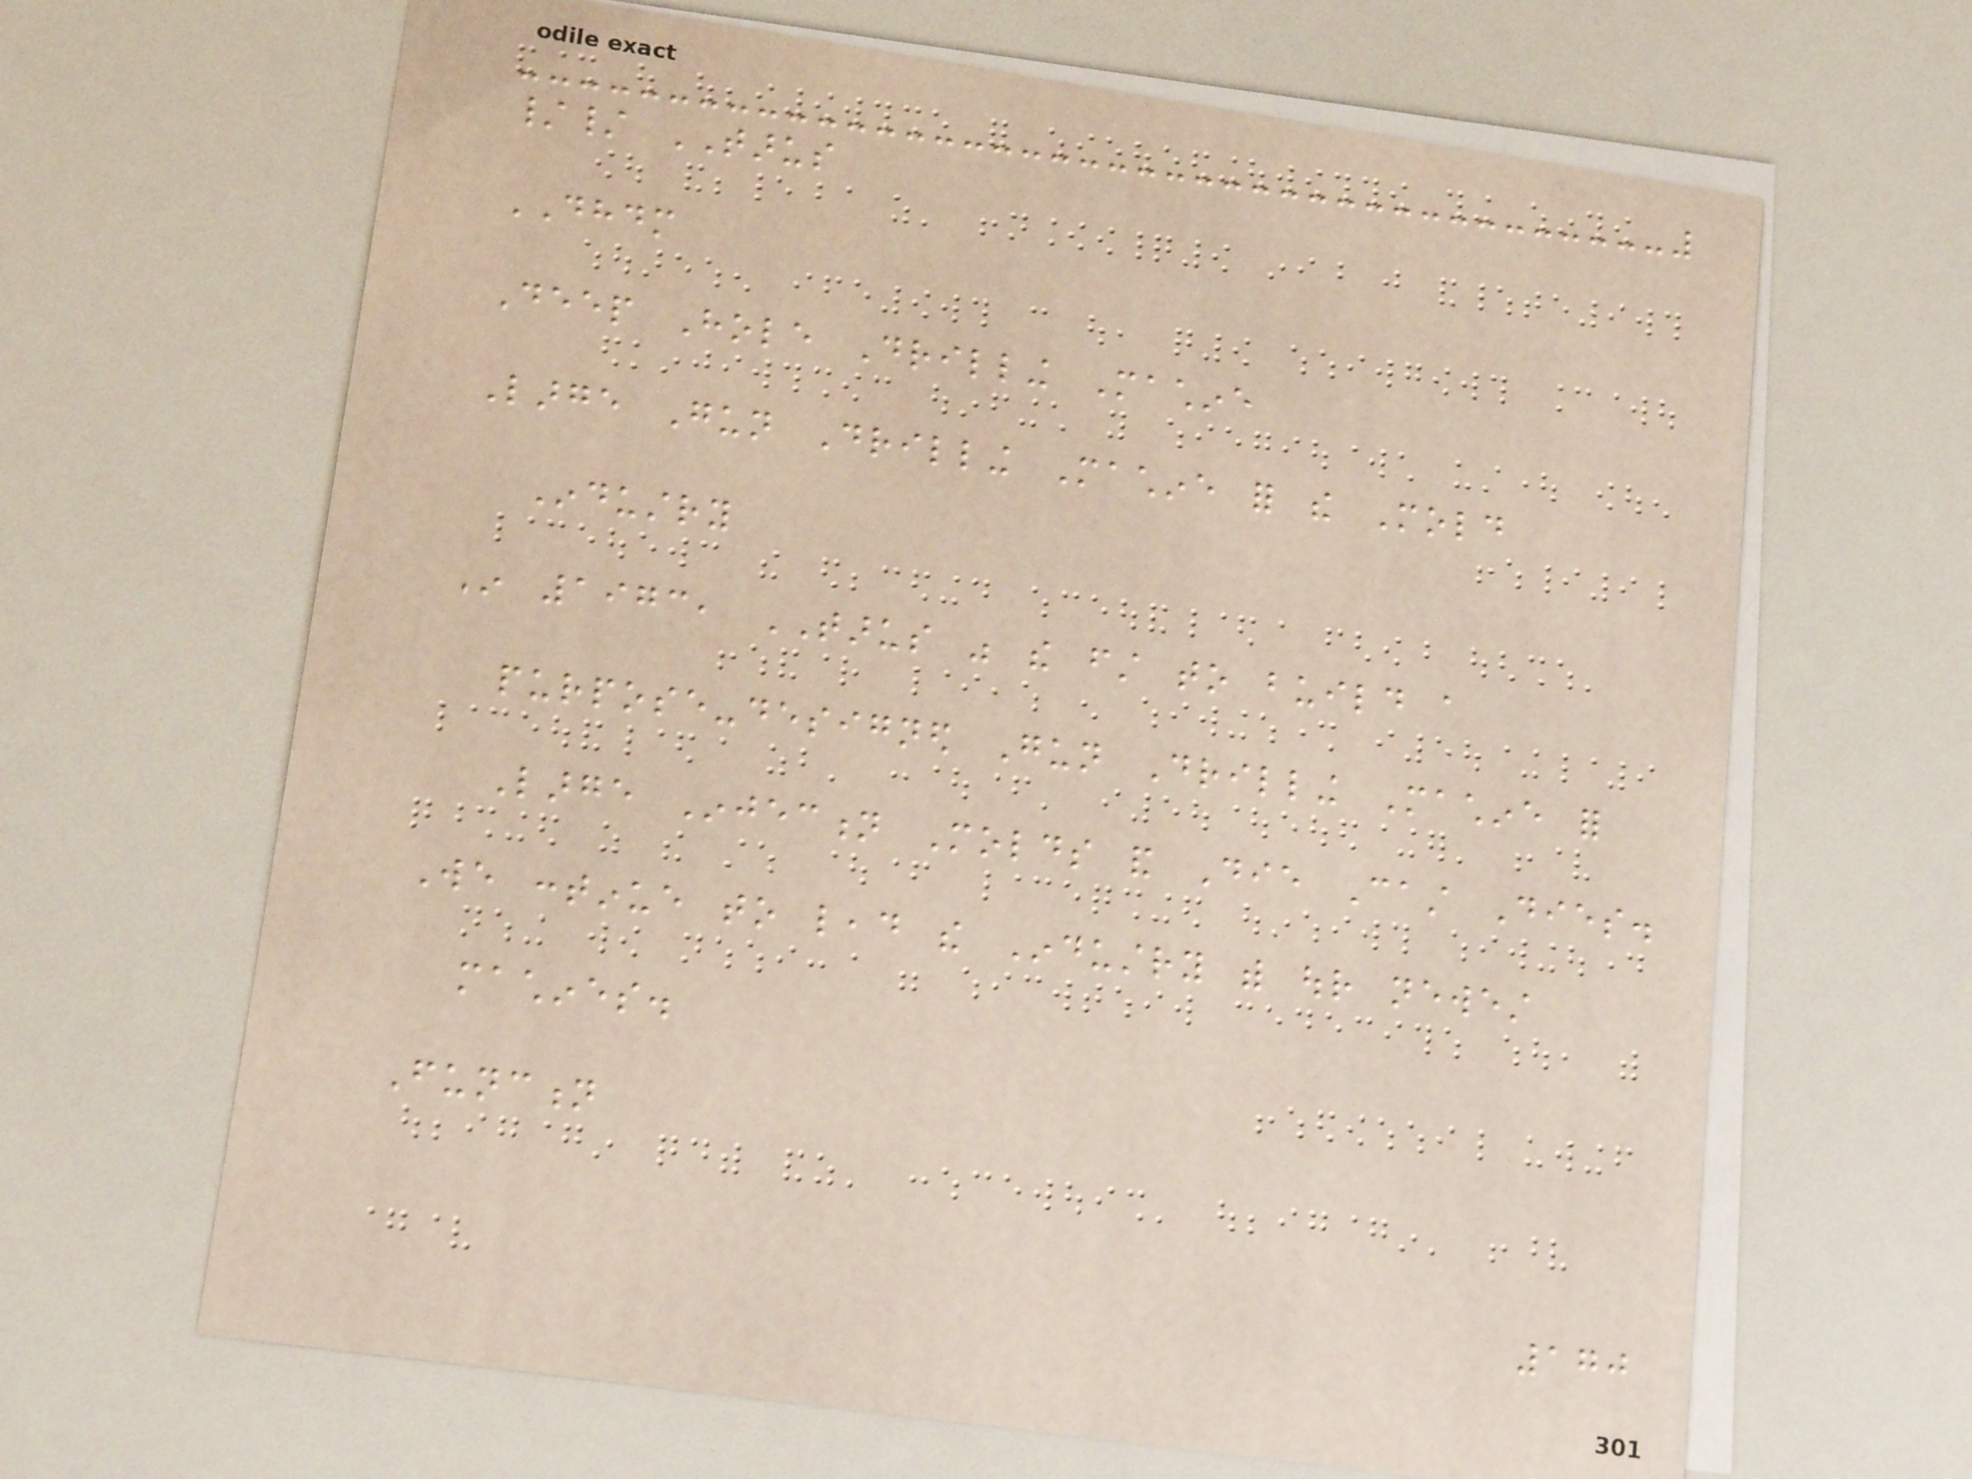// TARUS
DHDM
Deep Hole Drilling Machine
Large Gun Drilling Machine for the Mold
Industry
In 1973, TARUS was the first to build a
purpose-designed Gun Drilling Machine for
Large Injection Molds and Die Cast Dies.
We continue to lead the Industry with our newest
machines.
Function
170
